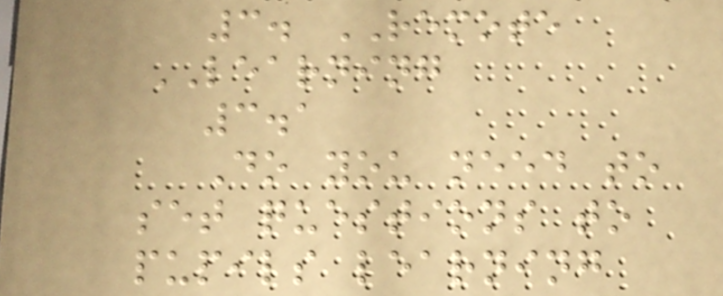3. REMOTE
LEARNING
3.1
Do you need to
set questions to
pupils learning
